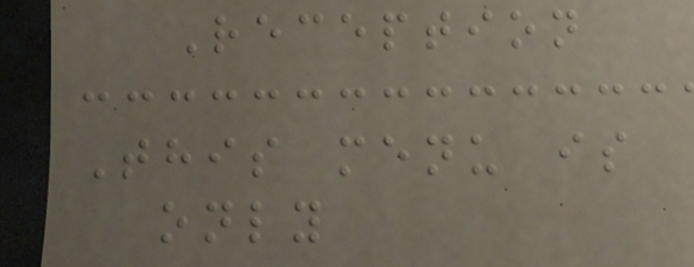Reception
This menu is
only
